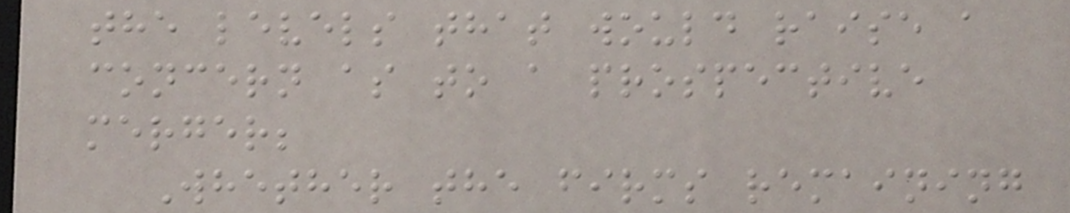the levels that would raise a
concern as to a prospective
merger;
Whether the firms remaining
